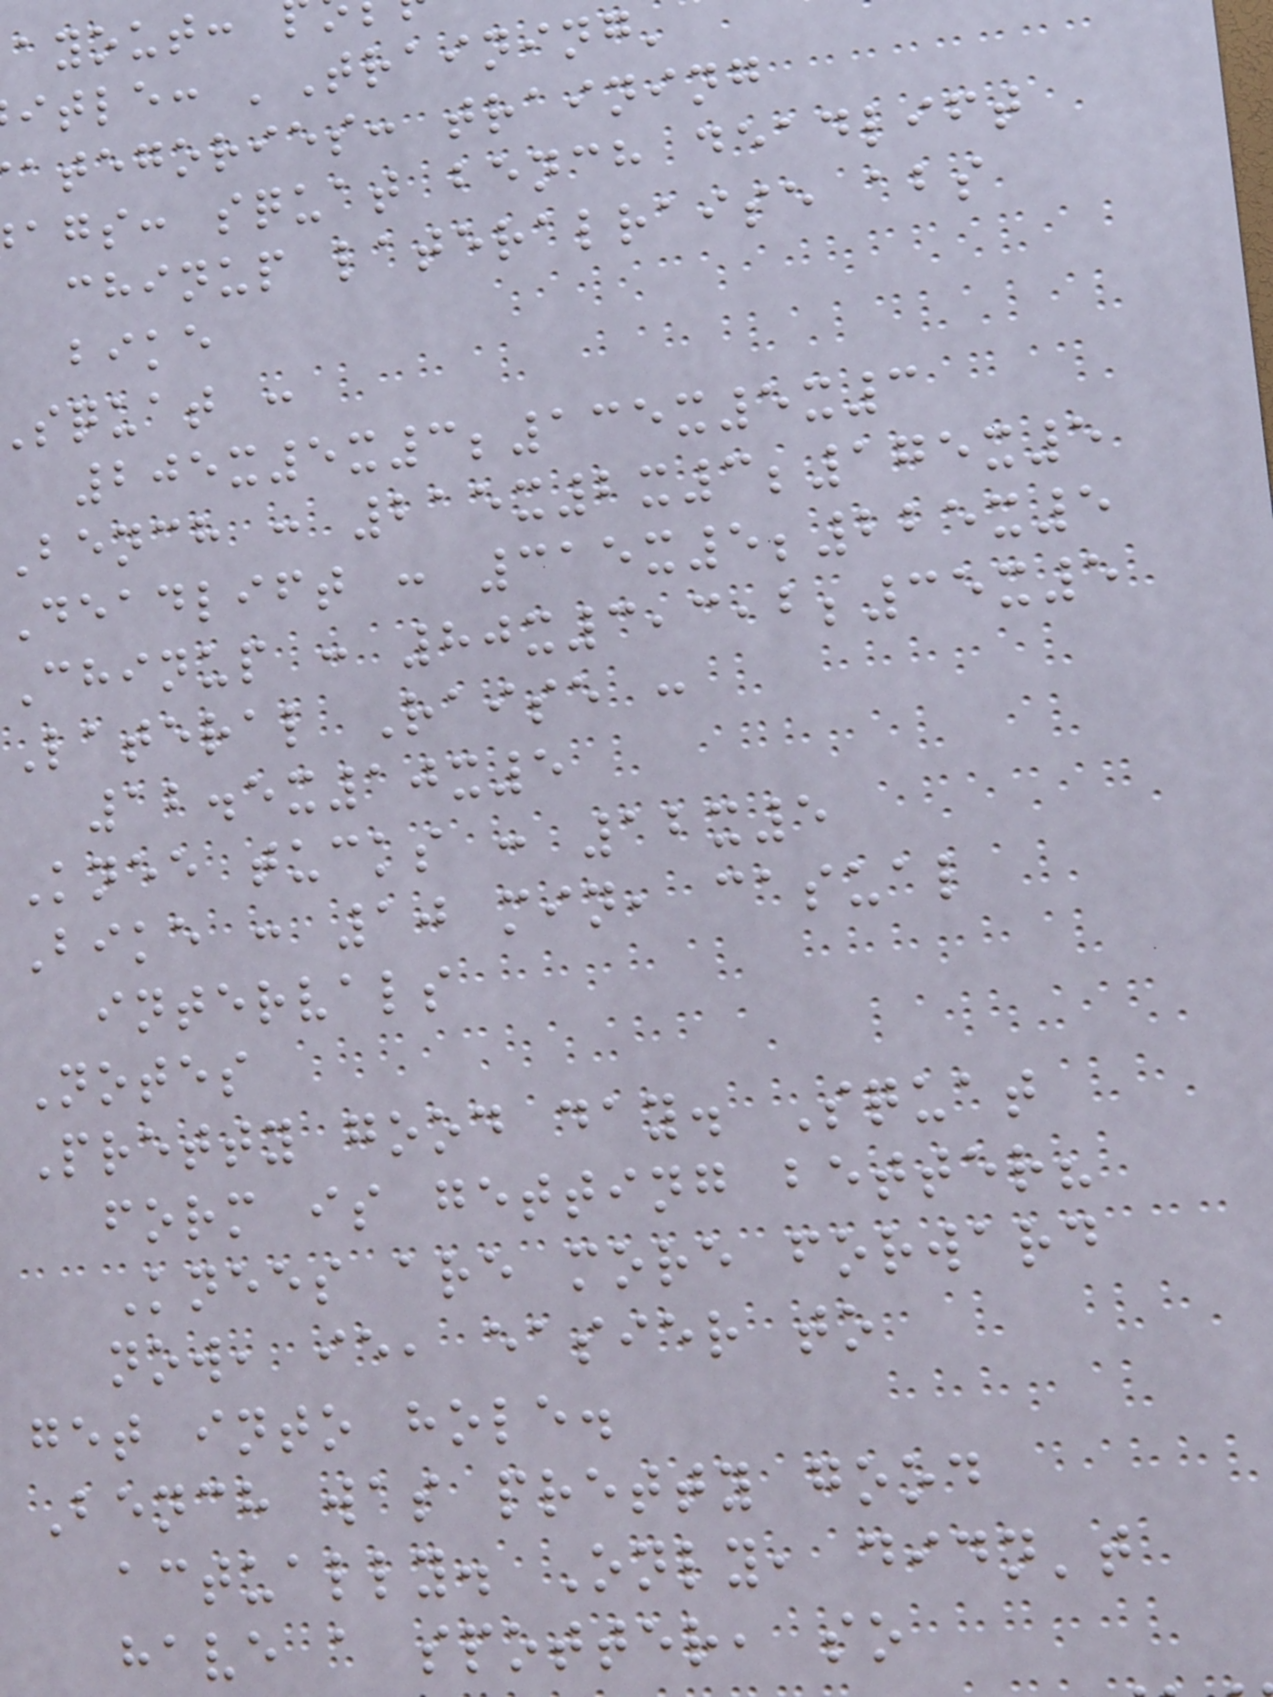ayout:
itle: 'Training'
ategories: training
ags: squat bench deadlift
chinup lateralraise abs
bike
squat :
205x5x3;135x5x3
bench : 215x2x3;175x5
Deadlift : 315x5;225x5
Chinup : 80x3,3,2;35x5
Lateral Raise :
12.5x10x5
Knee tucks : 12x5
Bike : 10 min, casual
intervals
Notes
Pretty good day. Squat
form is getting better?
Knees are more forward
now, ie, easier to
get into hole.
Bench was pretty good
actually. Only, didn't
have a spotter, so
